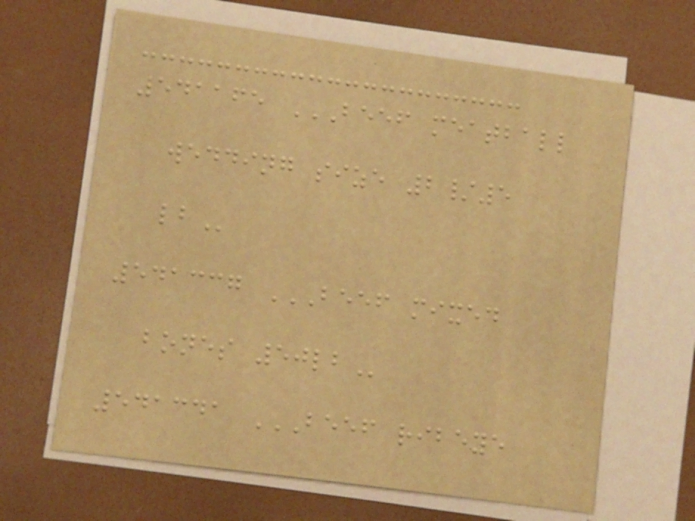541165 BEEF MEATBALL
WEDDING SIZE 2/5
LB
541337 BEEF MIXED
BONES 50LB
541341 BEEF RIBEYE
